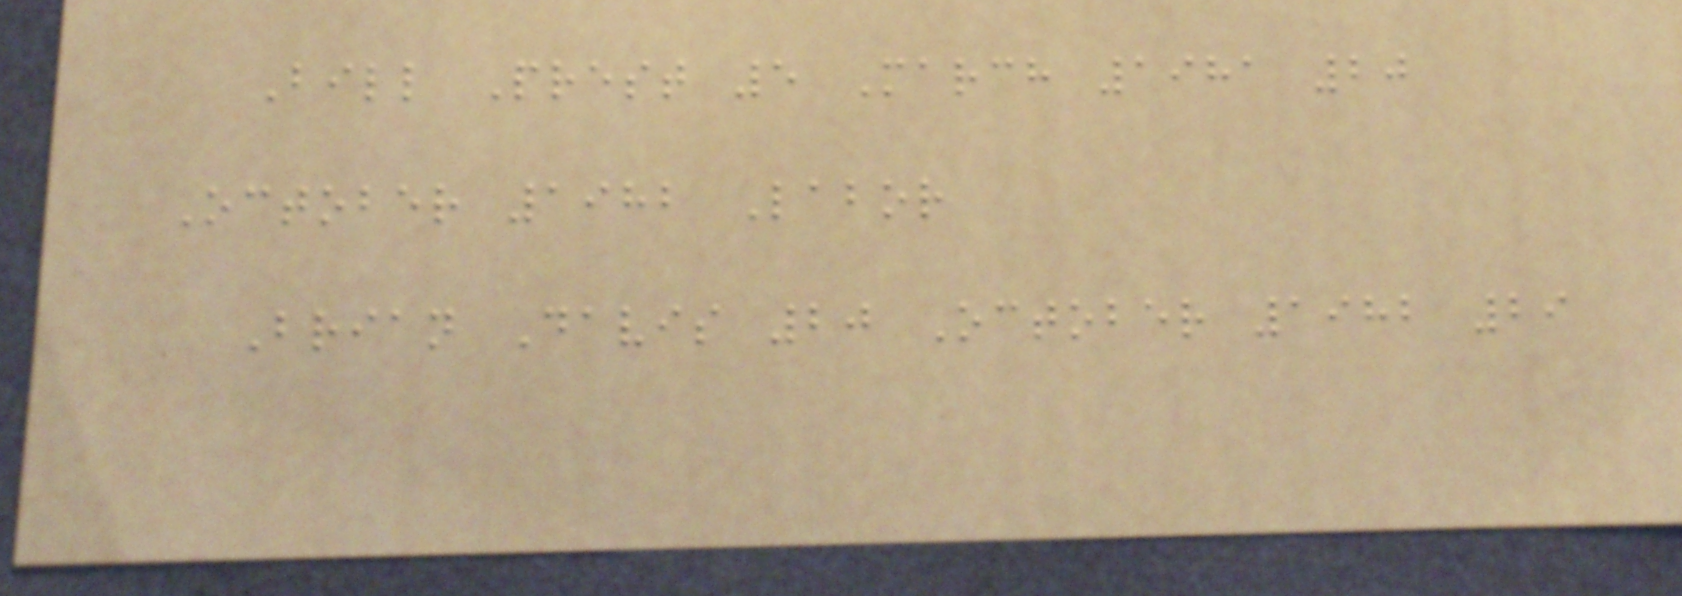Bill Prest 5 March 1981 20
October 1982 Labor
Brian Davis 20 October 1982 29
